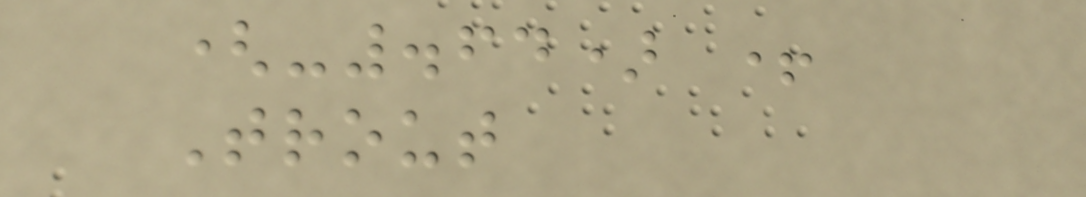(-.64) +
Trout
